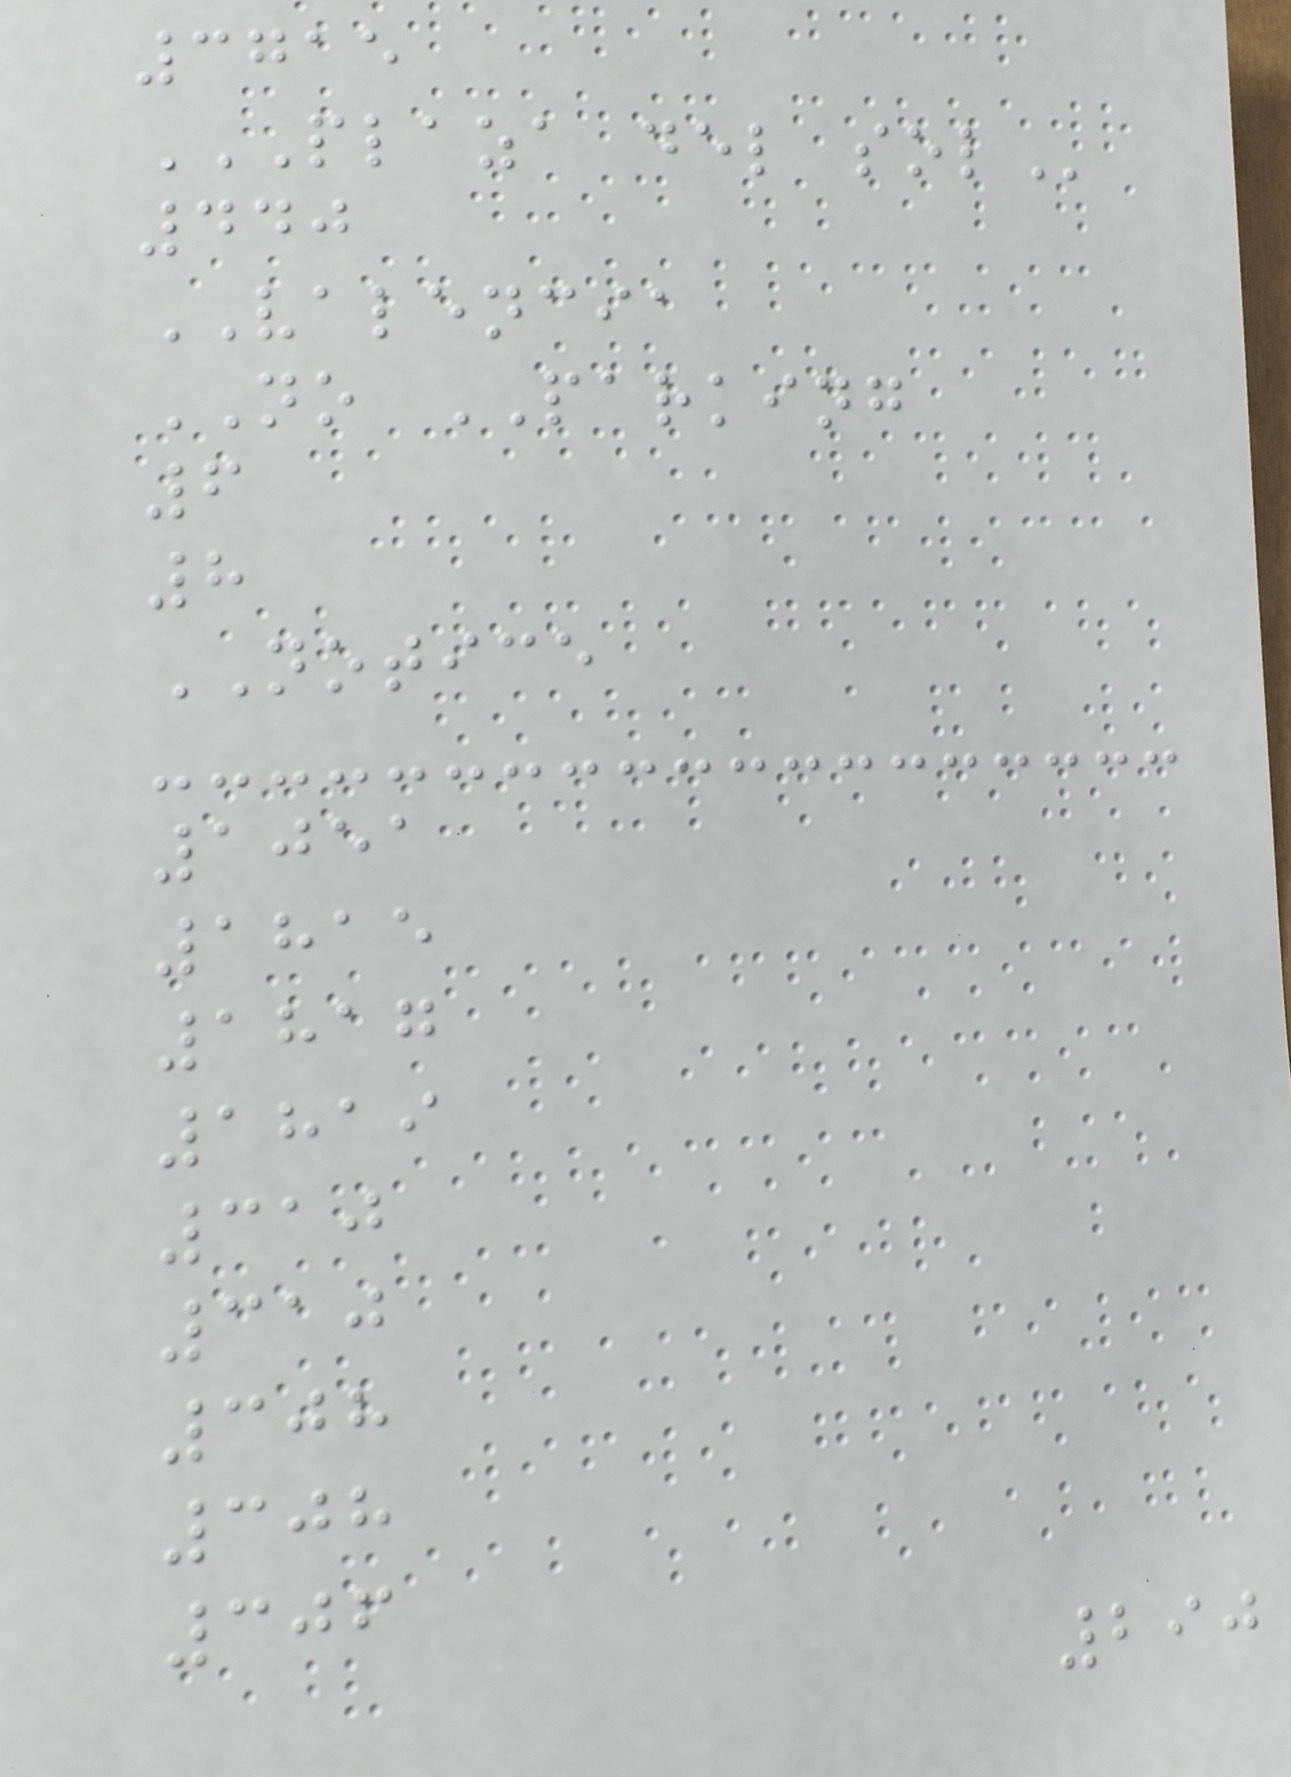3715
PLAZA DEL SOL
440
VALENCIA
NO PARKING
6
8
NOTICE
1051
1815
1817
1819
310
310
308
308
306
290
